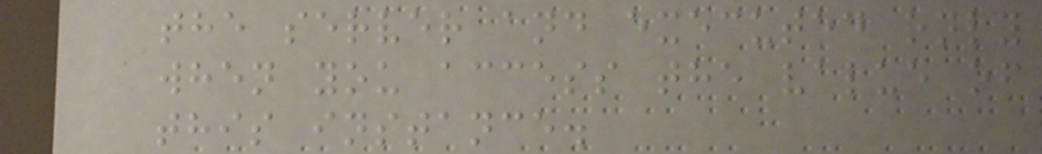the server and executed only
when you access the value of
this instance.
